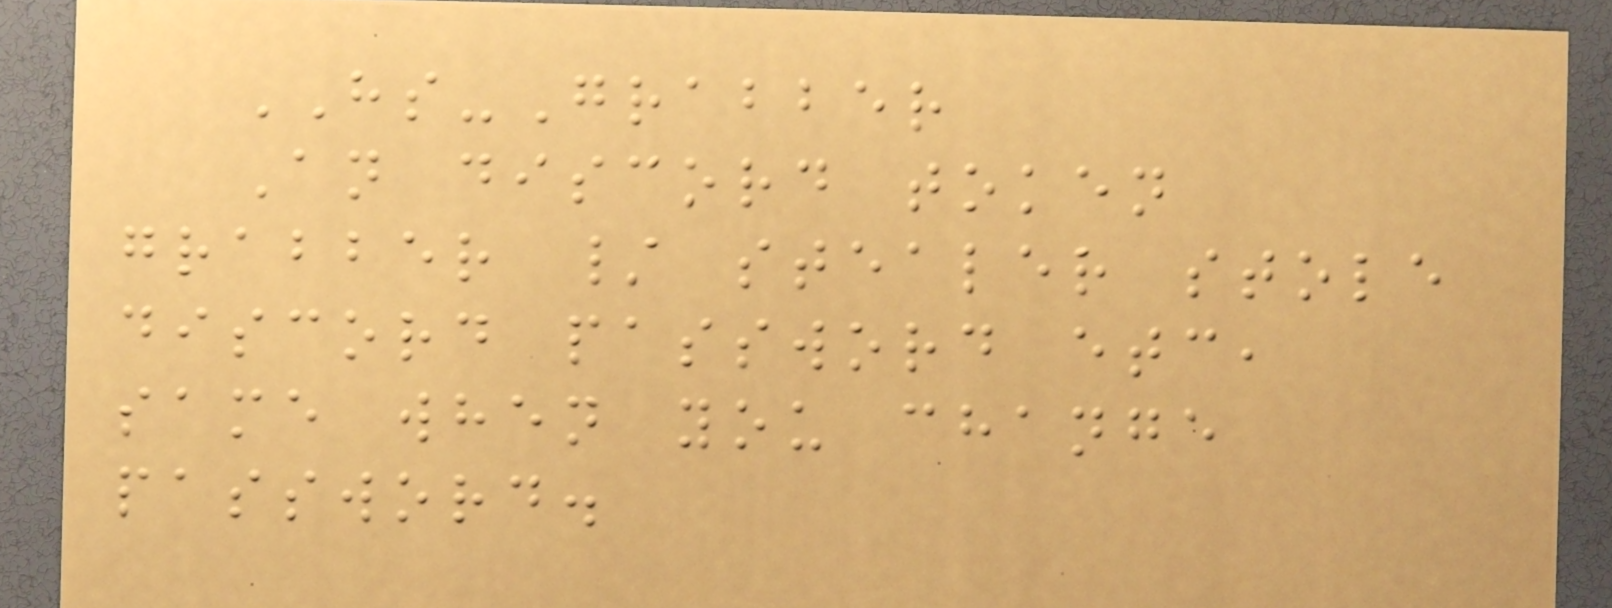HS-Grabber
An discord token
grabber / stealer stole
discord password etc,
same when you change
password.
